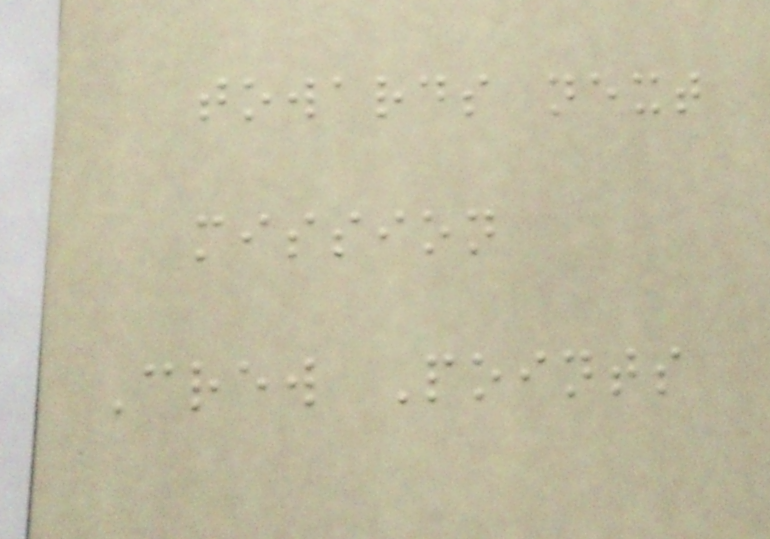towards next
mission
Crew Points
